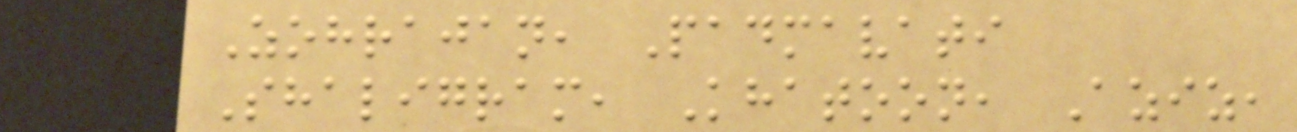Zohrajan, Padmavati
Shaligram, Khatoon, Aziz,
